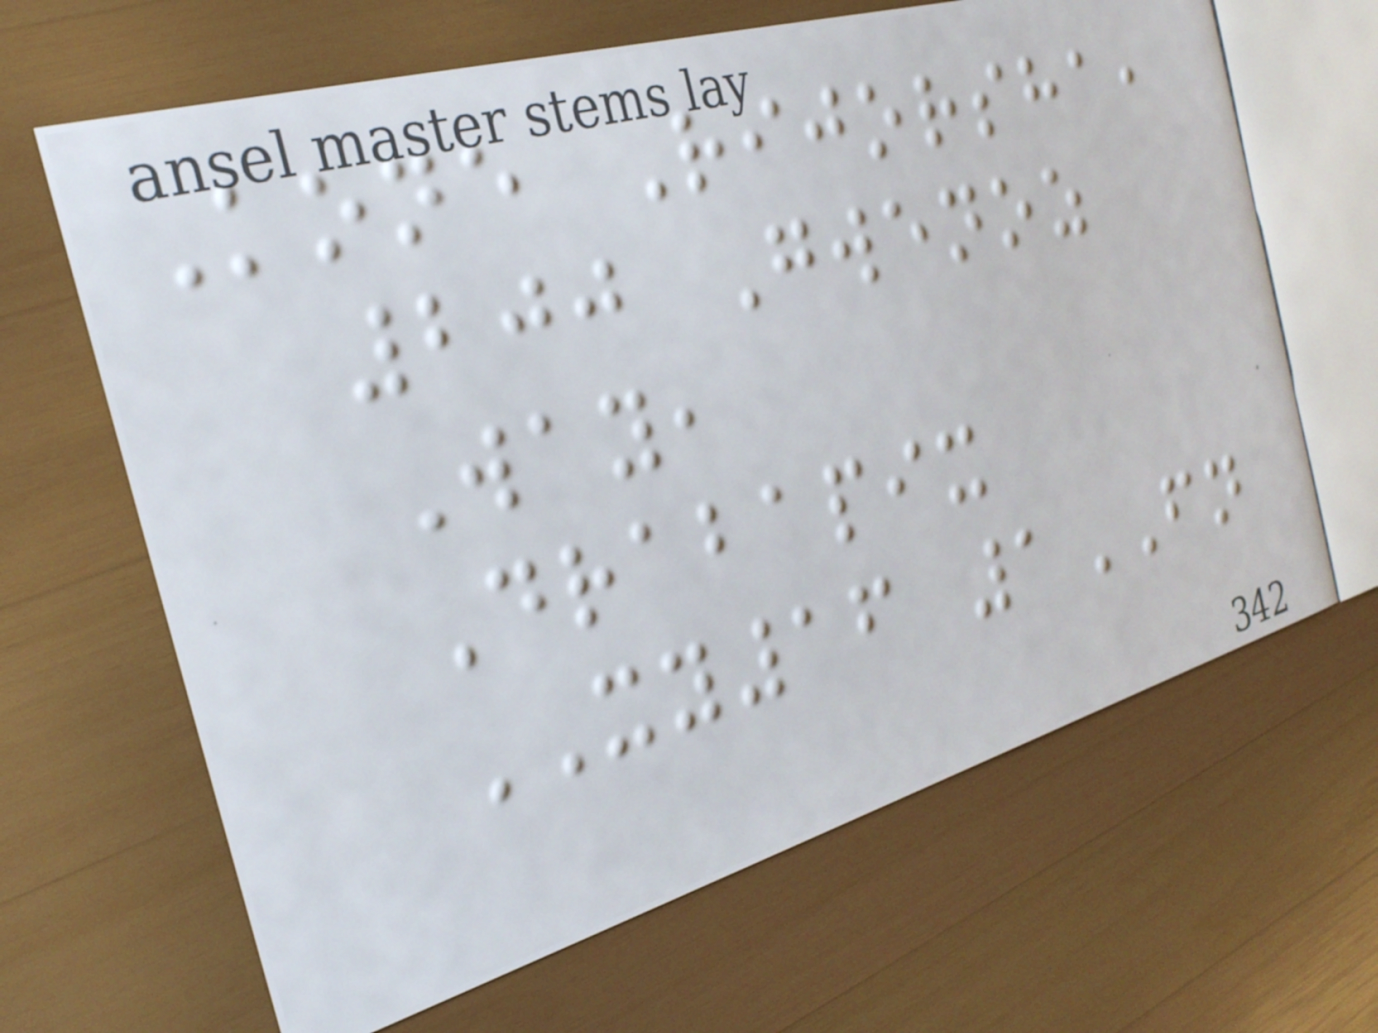Kone Rijorsha,
200 Gwenoz
Way,
Drabapix
XY16 1FN
